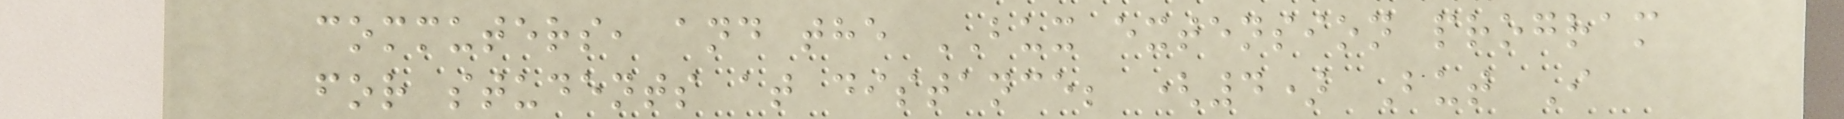commuters, and the BUX extension program
for students at distance; (4) But I
